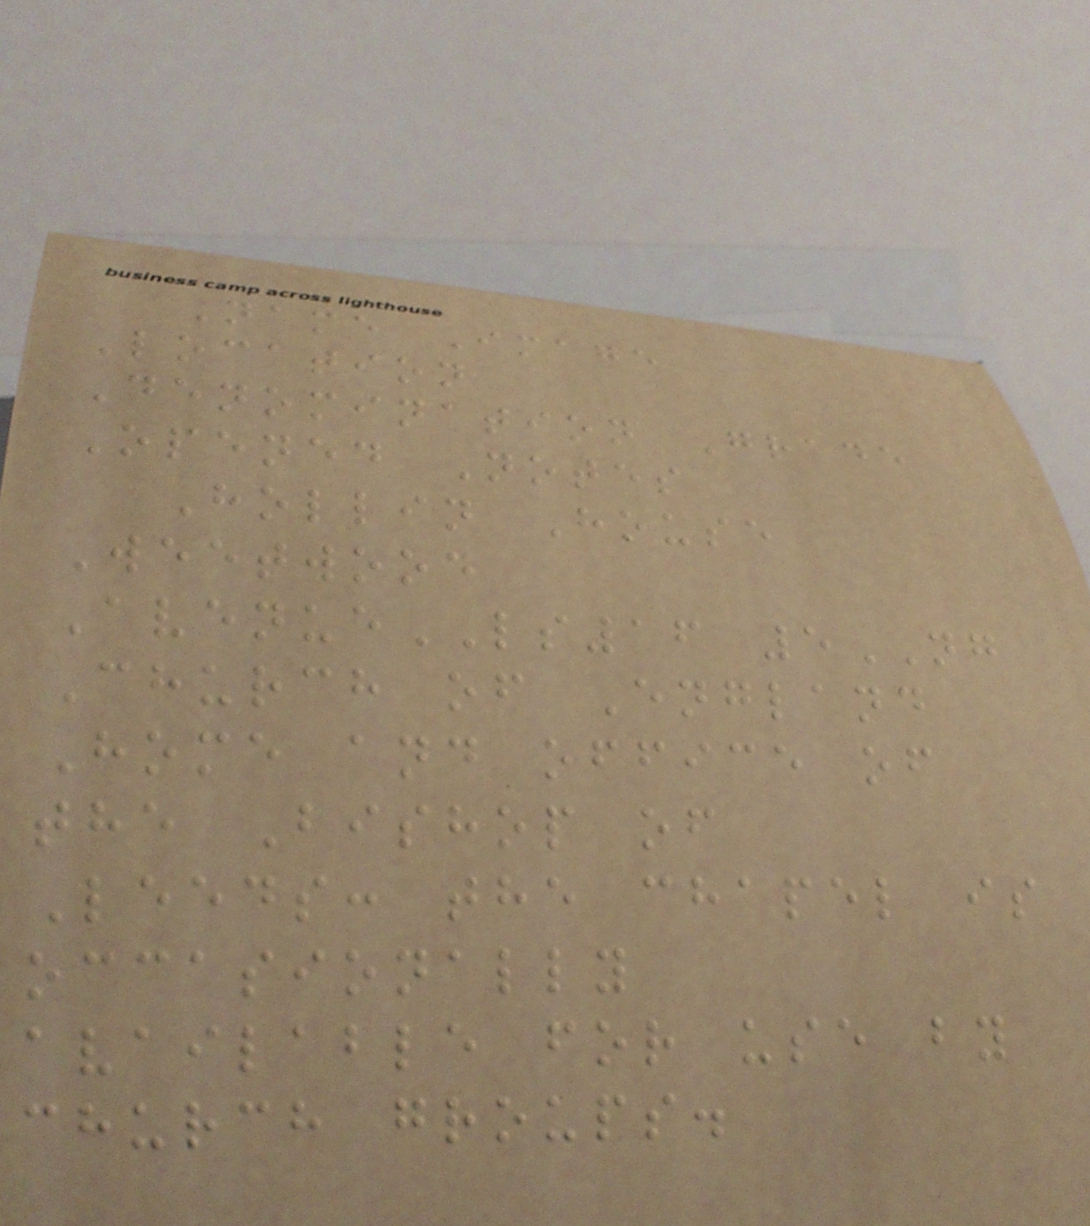Name Image
Location
Denomination Grade
Opened Notes
Hollin House
Weetwood
AvenueLS16 5NG
Church of England
Home and office of
the Bishop of
Leeds: the chapel is
occasionally
available for use by
church groups.
